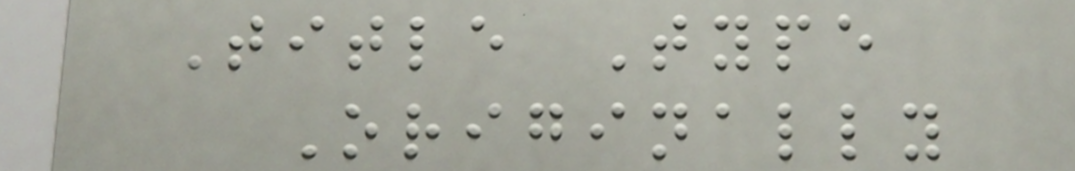Title Type
Originally
